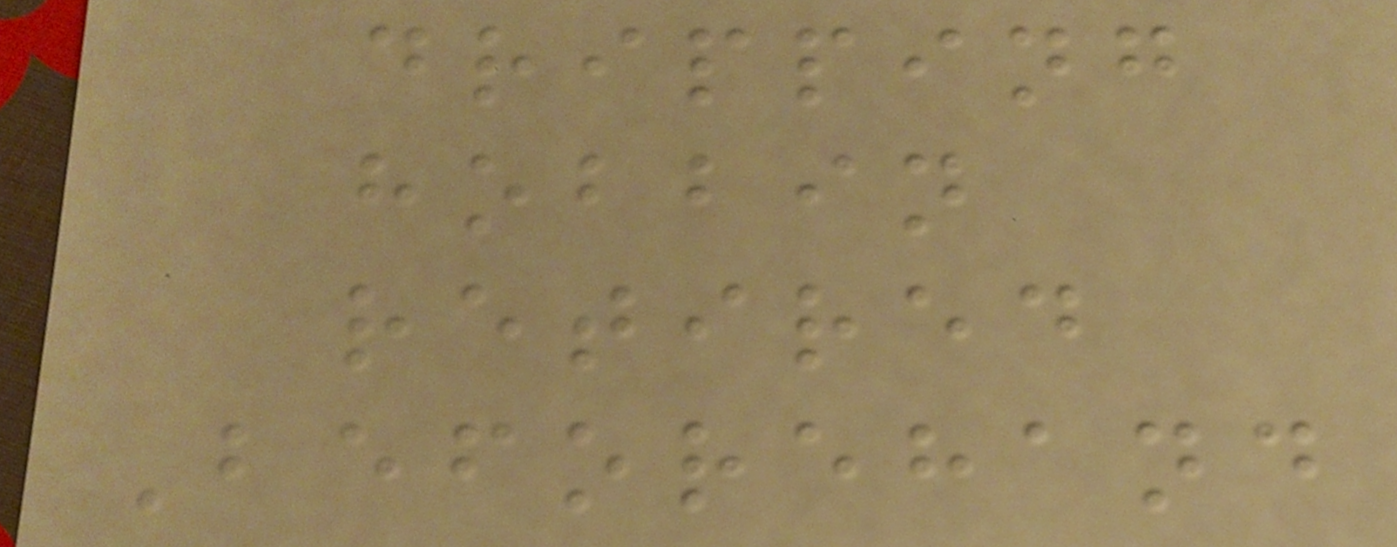dripping
hobbin
retired
Beforehand
